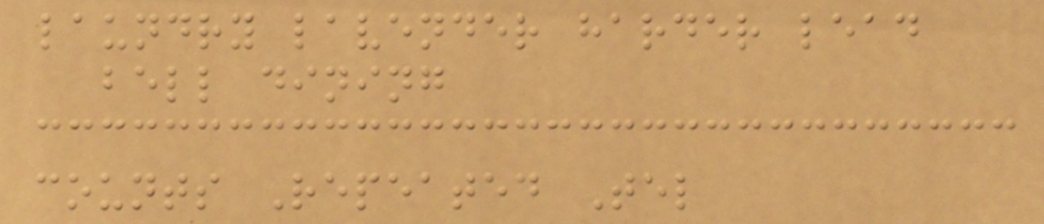laundry lavender harder lead
bell dining
counts Repeated Tel
